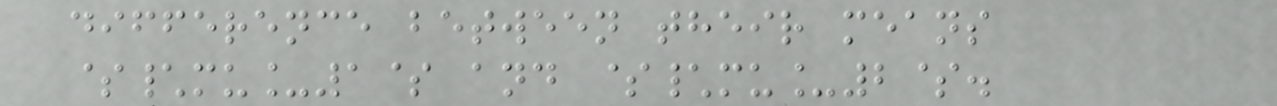difference between their means
$\mu_1$ and $\mu_2$.
